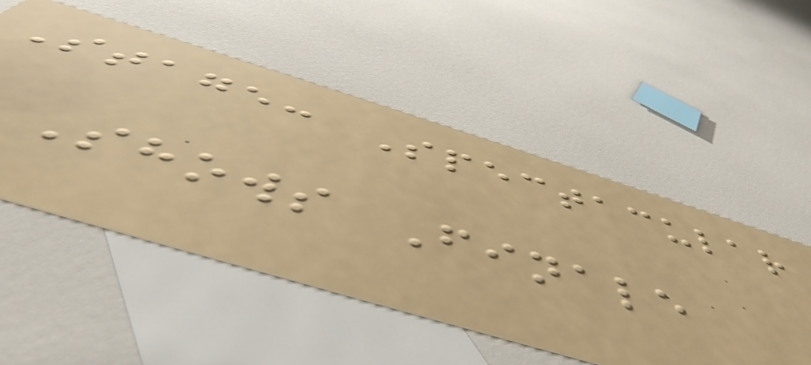Stage: Spectacular
Shows Finale
